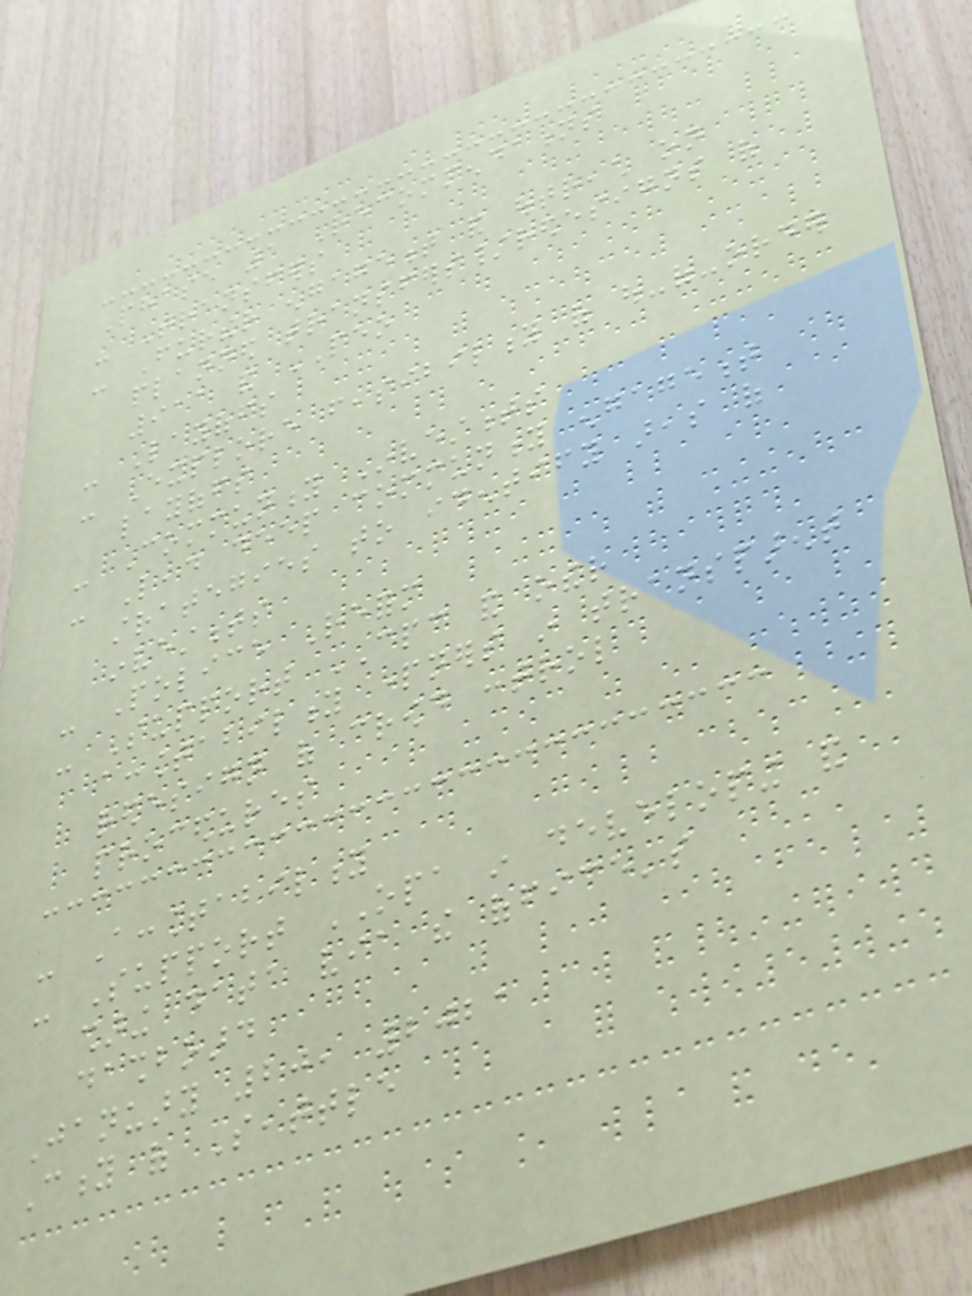Phase 1 Recommendations
- Transfers
- Further engagement and outreach on
planned transfers/redesigns of
911 and PEO
- Layoffs
- Explore feasibility of out-of-order
layoffs
- Community Investments
- Lead deep community engagement
strategies to identify areas of
investments
- Police Reform
- Support CPC and other
accountability partners in transparent
redesign of crowd control
procedures
- Accountability
- Support OPA in developing and
sharing data via the office's
dashboard
January 20, 2021
City of Seattle
